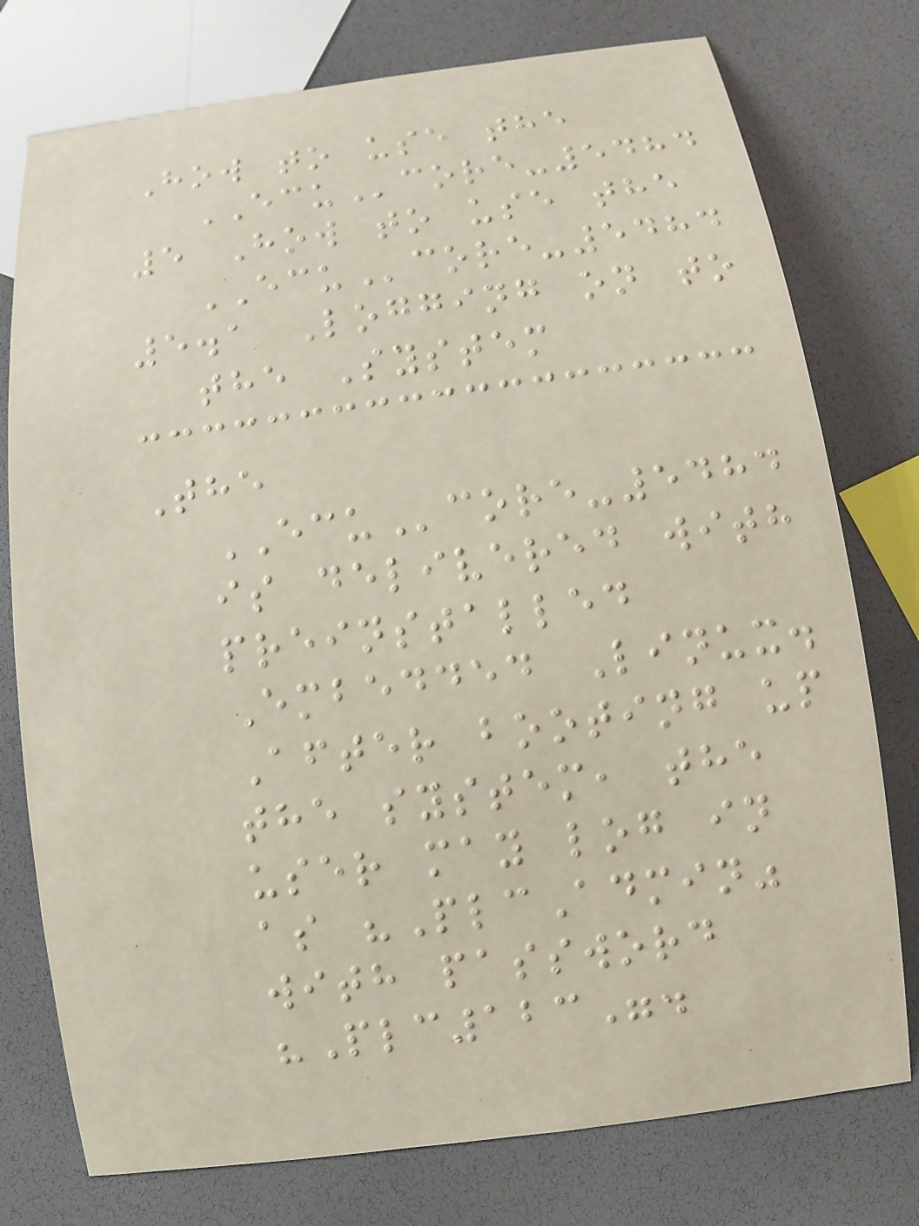How to use the
ECUcore-5484
5 How to use the
ECUcore-5484
5.1 Logging on to
the System
The
ECUcore-5484
is delivered with
preinstalled
Embedded Linux.
After booting up
the system, the
user may log in
as "PlcAdmin"
with password
"Plc123".
